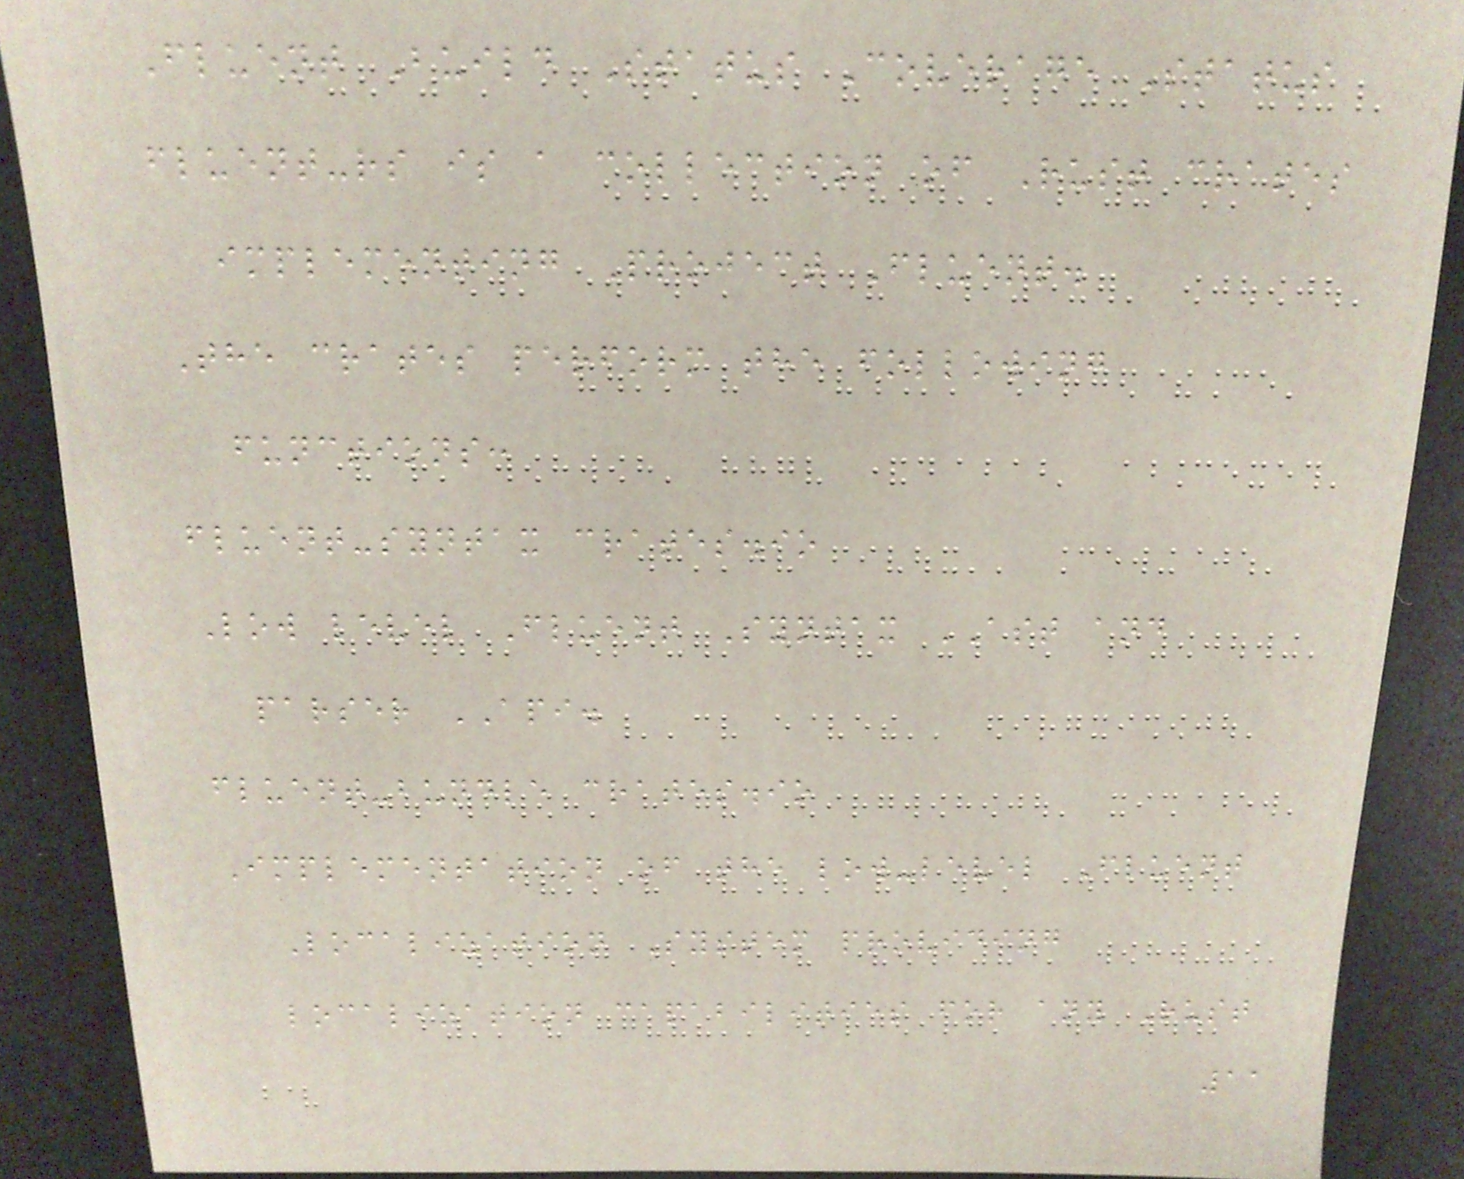Fluent Build Status Coverage Status
fluent-rs is a collection of Rust crates
implementing Project Fluent.
The crates perform the following
functions:
fluent-syntax crates.io
Low level Fluent Syntax AST and
parser API.
fluent-bundle crates.io
Implementation of the low-level Fluent
Localization System providing
localization capabilities for any Rust
11
